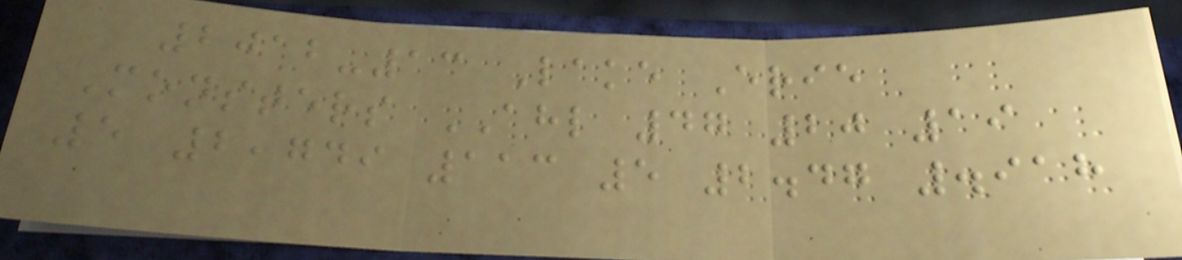2012-13 Lake Erie
Monsters AHL 47 20 19
5 2,749 113 5 2.47 .918
